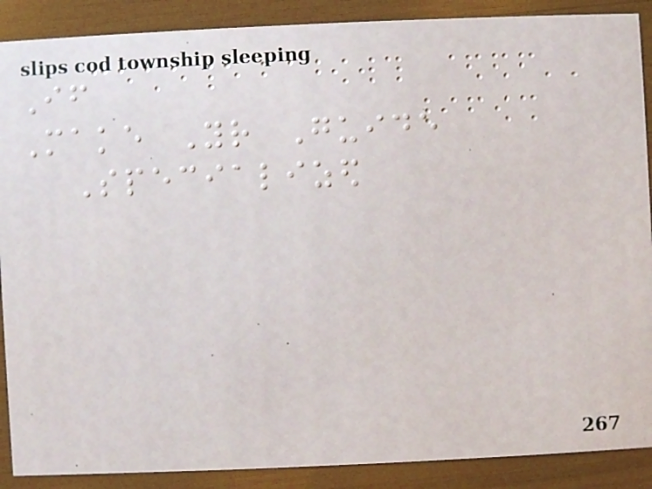If
Make Your Guide
Specialized
